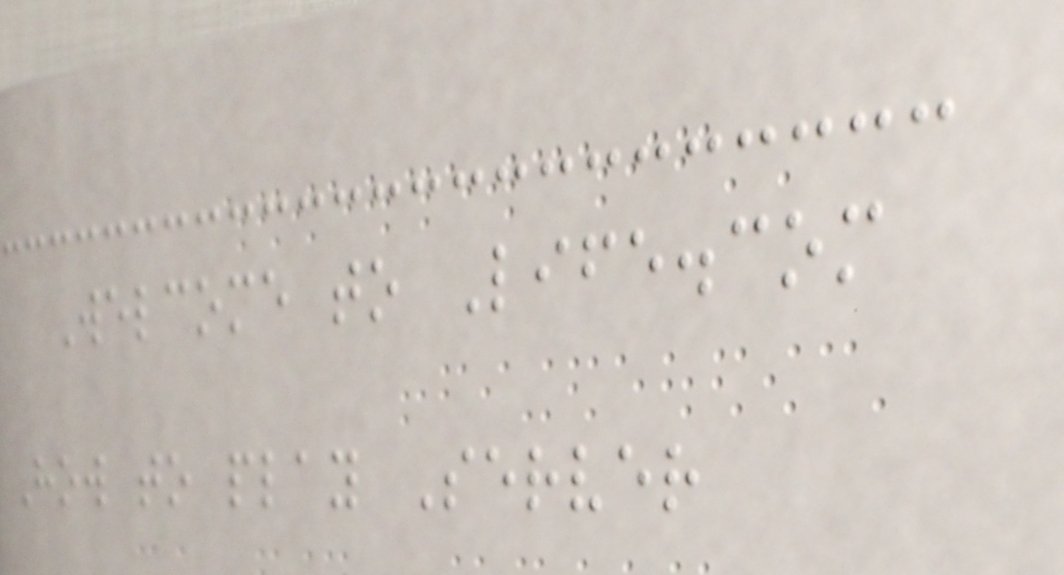Welcome to Life.com
How to play Server
